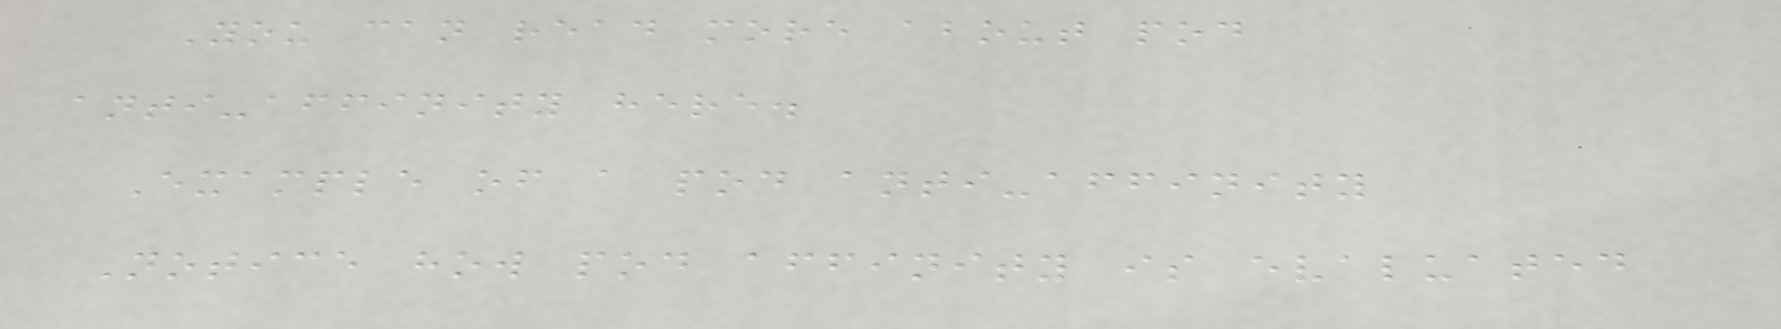You can read more about pod
anti-affinity here.
Example of a pod anti-affinity
Notice how pod affinity is evaluated
